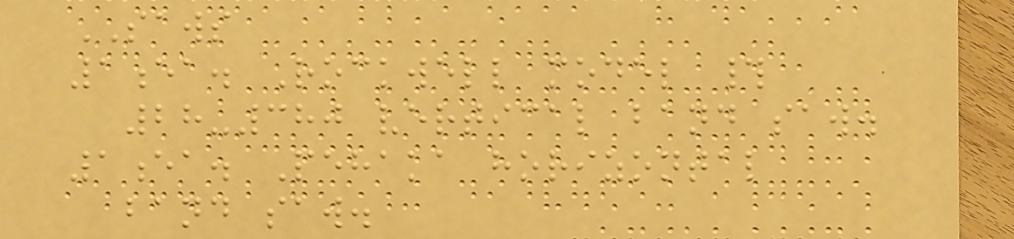SAWS
1ea. Rockwell model #
28-380 vertical band saw.
1ea. Pehaka horizontal
band saw.
